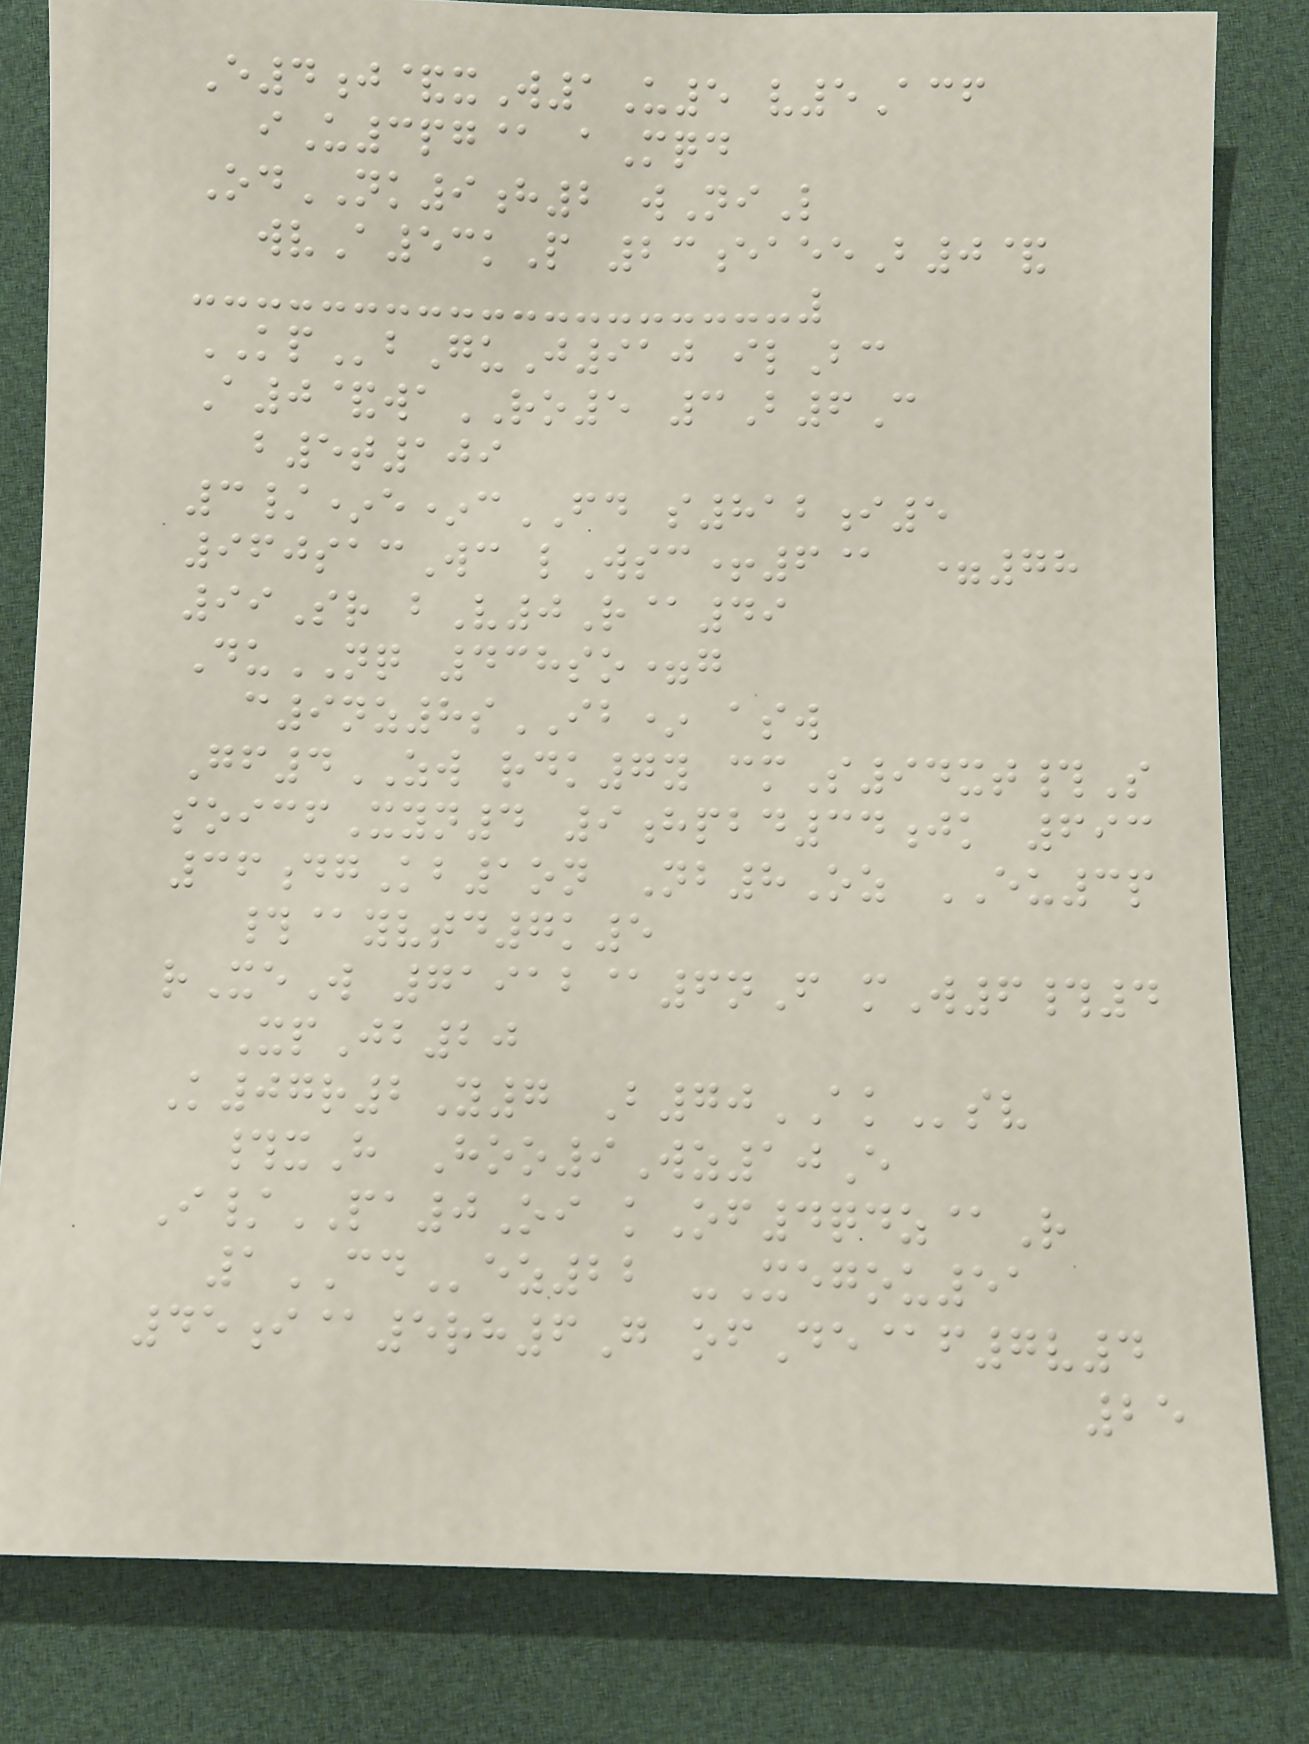E4j&xW1U5 v5Acf
iU3pg@ aMqd
OdNK9h2 wNiL
wvA53kP 23eaeeB0&
KPbGuJ910 ilBc
A0&waRO5 3B6C
b5t109
3/*e*cFD s812i5
960sacWc lWsc+6@ =78
99Sr bV0R@49
DuNQ 438so=g
c9nz8sIB* asw
Gf4ZW rdk7y cmS94xt#S
soicfXyn4 9hpbd34jk 693
36dgKb1on Nb8Oz EU3p
#@yvtd7k5
rXeW 71912@6nF mW6#4
XpJb20
K07r2Y7 B70AKsv
#xH Hoo9Wz10E
I/PA0Oi kOf4qdz@R
1CDez22 -Xegou51
45i@5rh6G ofDe@f7v4
25
